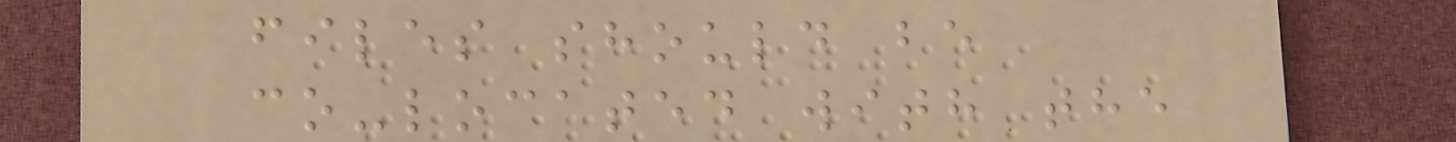files should be
co-located with the
